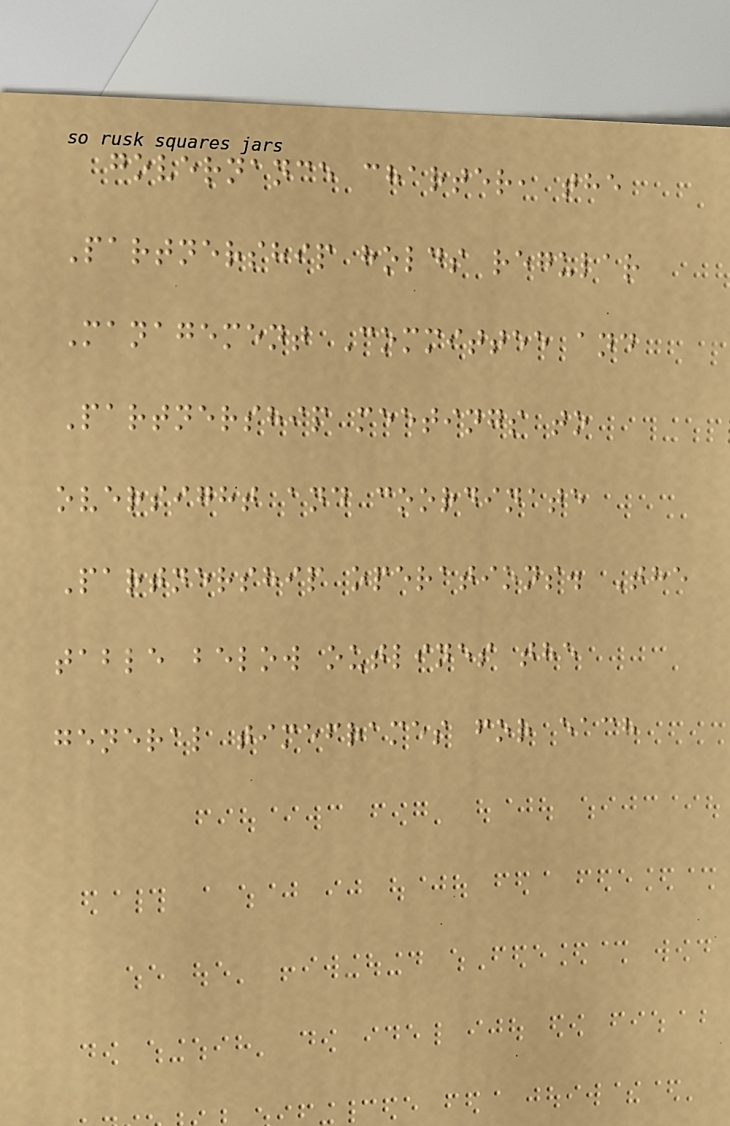governance charter, the
Partnership holds regular
Management Committee and
Partnership meetings to
oversight and coordinate
Partnership operations. The
table below outlines the
general timeframes for each
